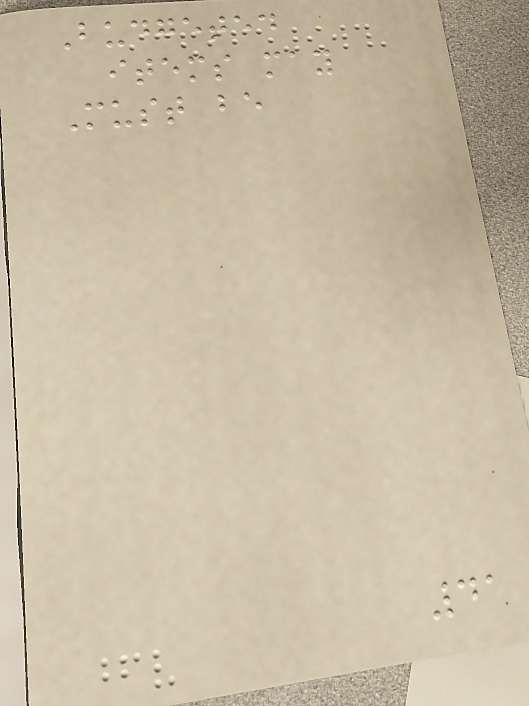Budgeted
items may
Must be
41
